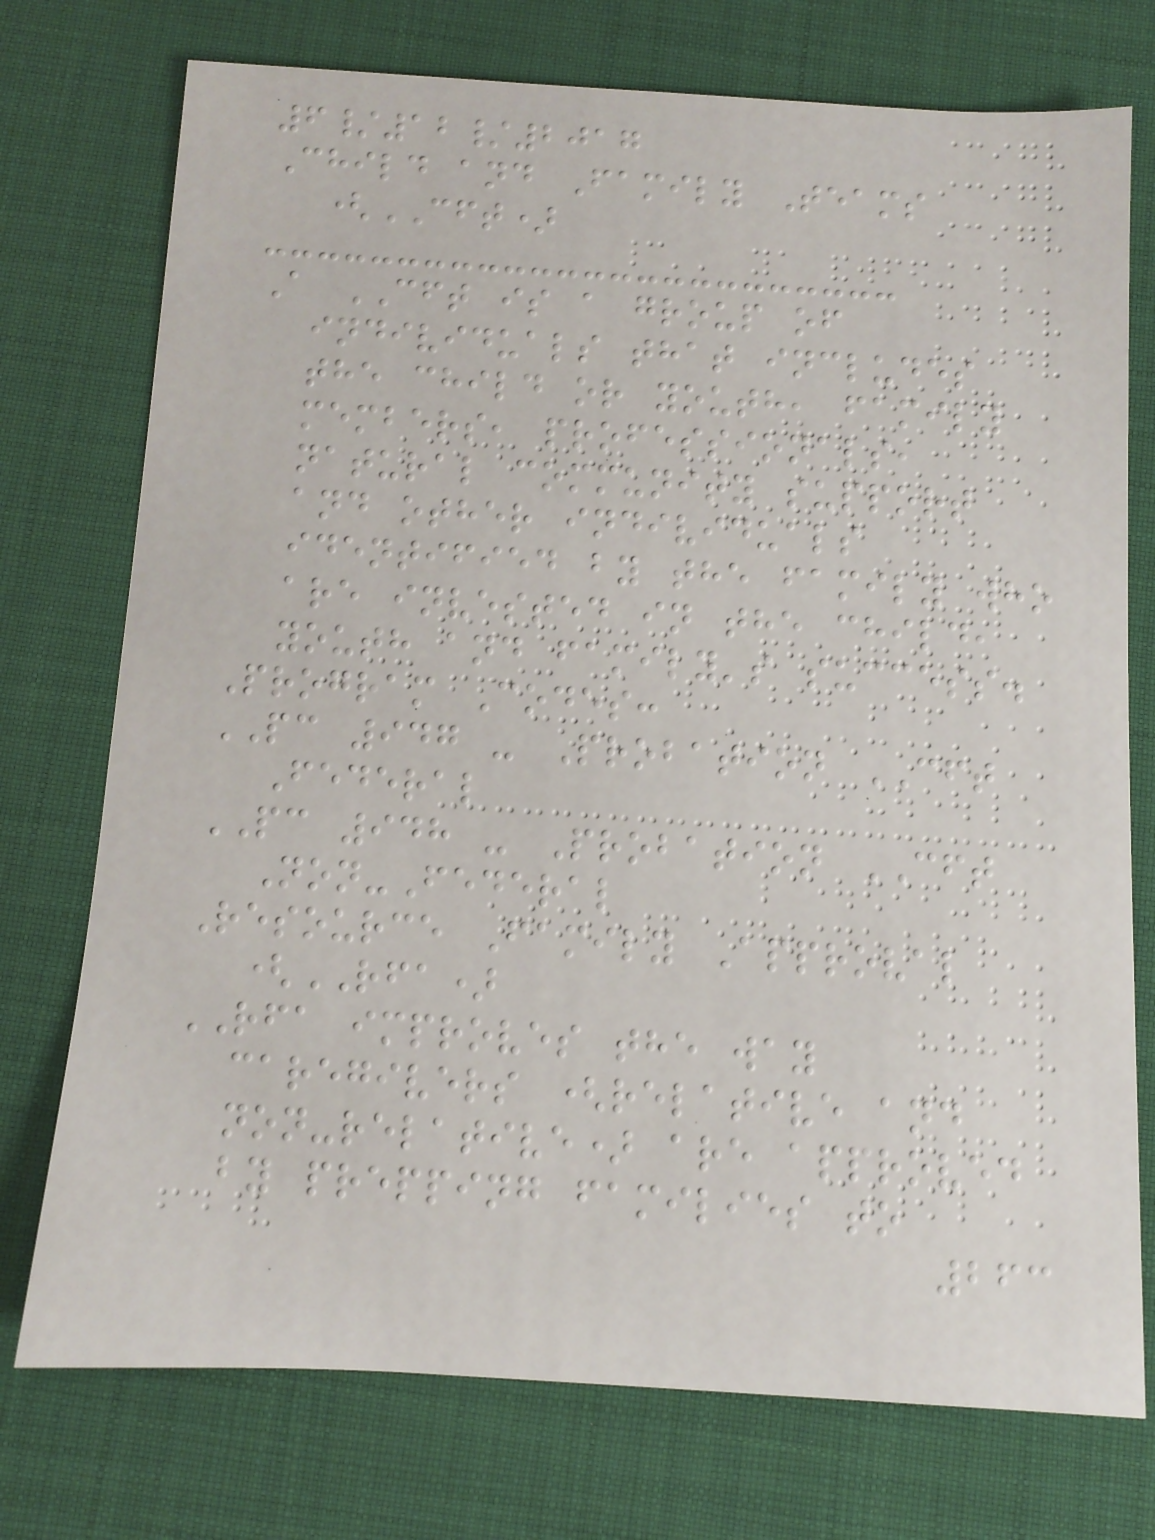6/12/2017
Child and Family Teams
(CFT)
A CFT is a group of
individuals that includes
the child or youth, family
members, professionals,
natural community support
and other individuals
identified by the family who
are invested in the child,
youth and family's success.
Program Codes:
PC 947 - Probation CFT
Federal
PC 948 - Probation CFT
Non-Federal
Resource Family Approval
(RFA)
RFA improves the way
caregivers (relative and
non-relative) are approved
by prepping families to
263
